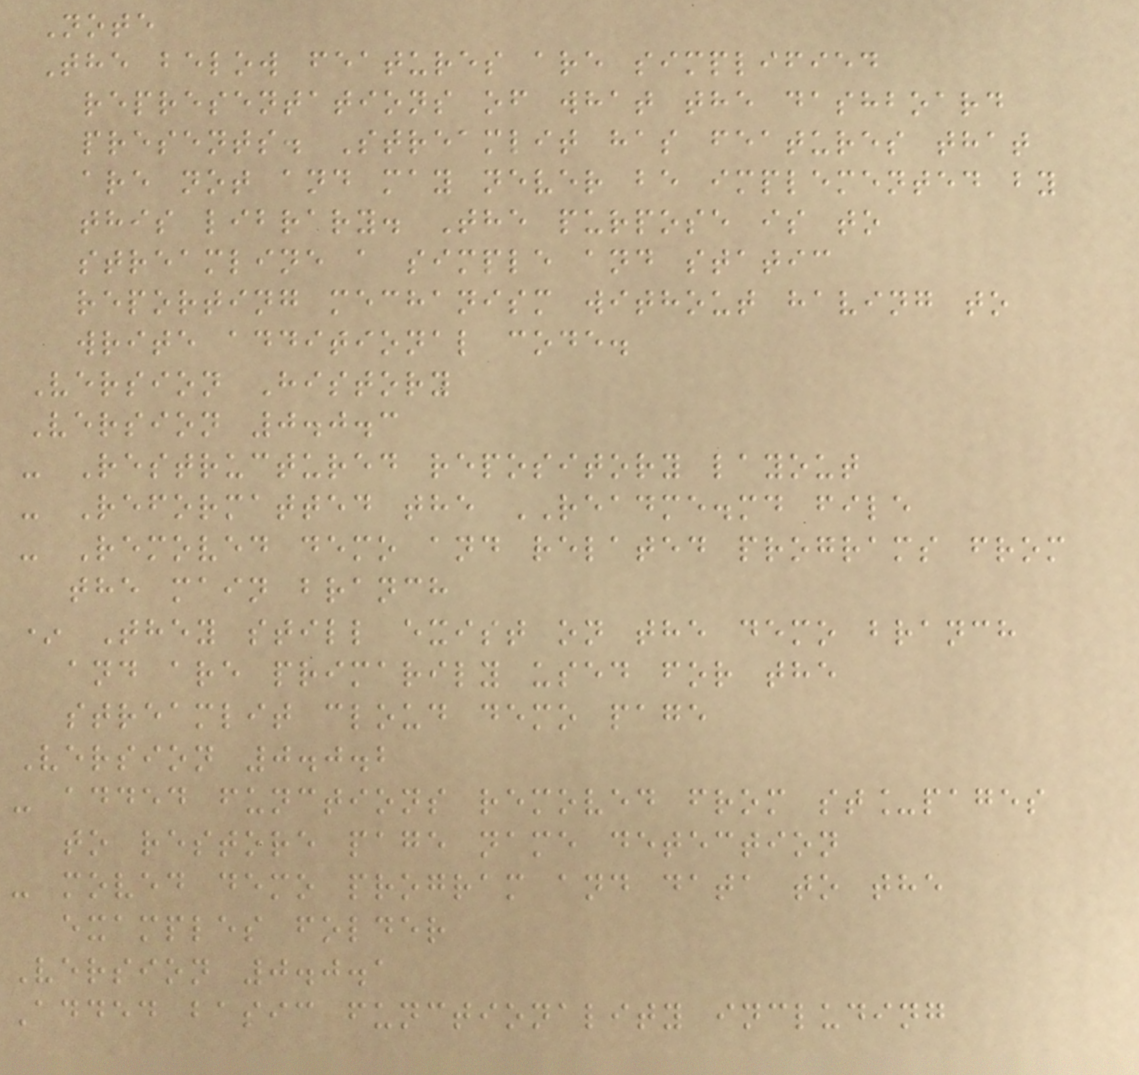Note
The below features are simplified
representations of what the dashboard
presents. Streamlit has features that
are not and may never be implemented by
this library. The purpose is to
streamline a simple and static
reporting mechanism without having to
write additional code.
Version History
Version 0.0.3
- Restructured repository layout
- Reformatted the README.md file
- Removed demo and related programs from
the main branch
* They still exist on the demo branch
and are primarily used for the
streamlit cloud demo page
Version 0.0.2
- added functions removed from st_pages
to restore page name detection
- moved demo program and data to the
examples folder
Version 0.0.1
Added basic functionality including
